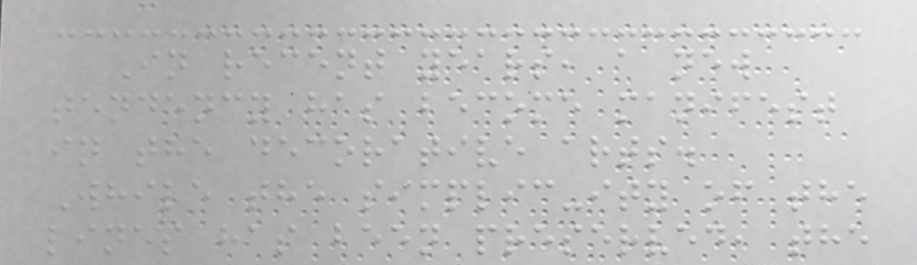In recent years, a new
tendency has become manifest
in the decorative arts.
While the simplic-ity of the
lines has been preserved, the
